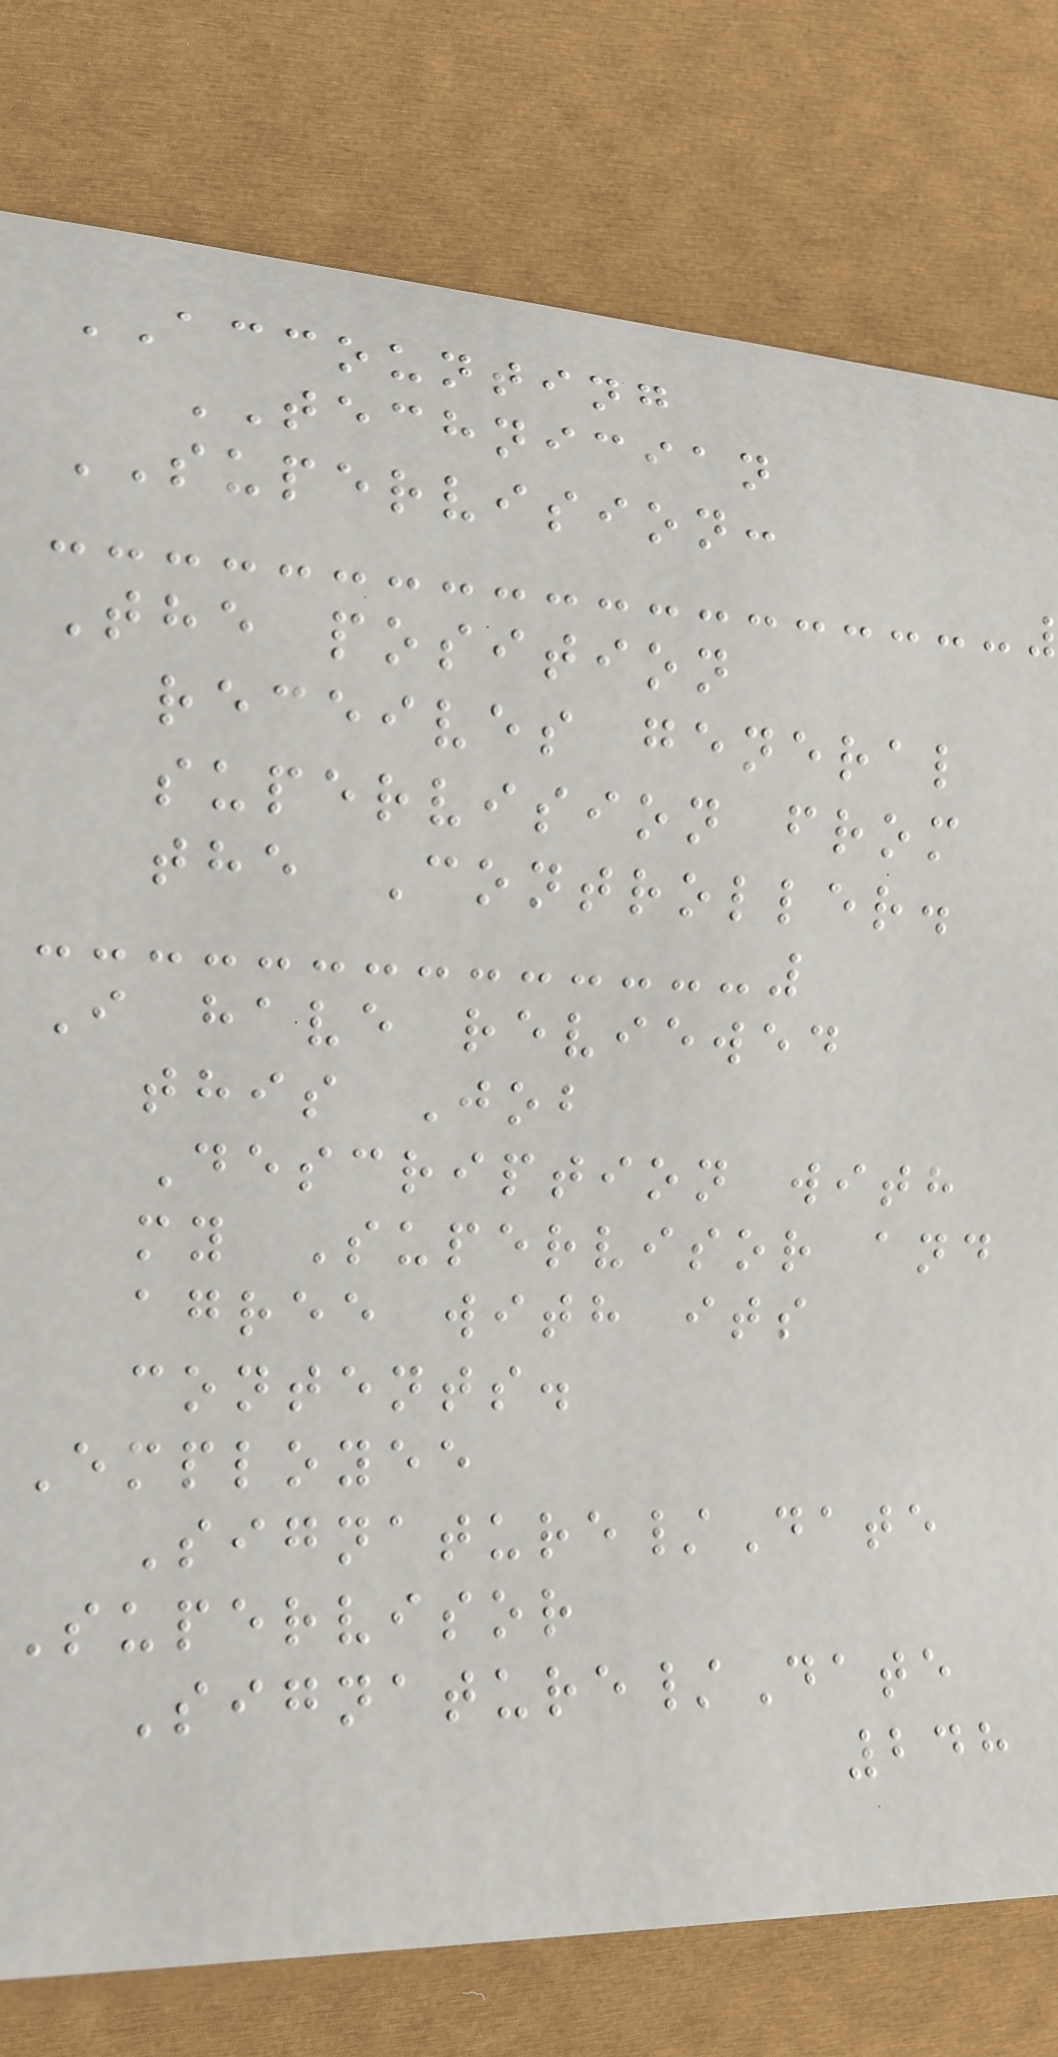ACCOUNTING
TECHNICIAN
SUPERVISION:
The position
receives general
supervision from
the Controller.
I have reviewed
this Job
Description with
my Supervisor and
agree with its
contents.
Employee
Signature/Date
Supervisor
Signature/Date
248
